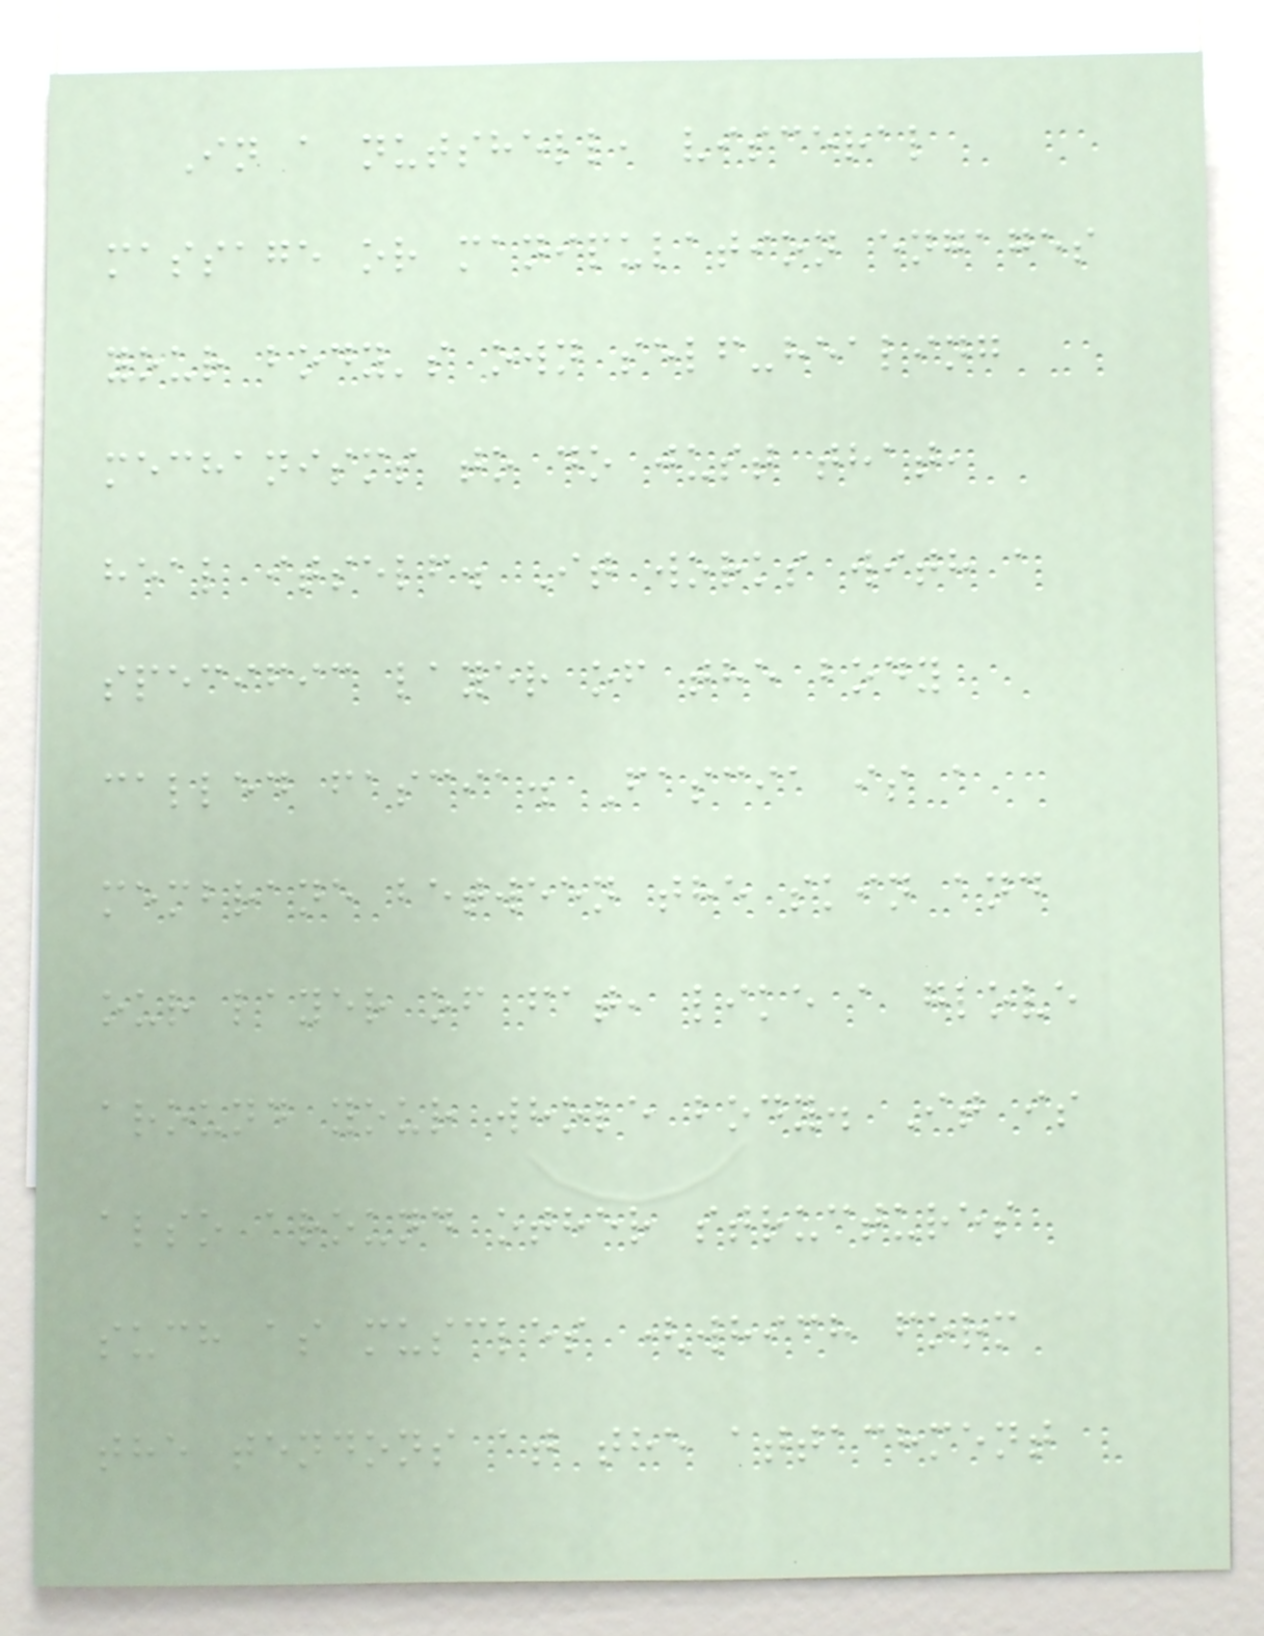In a nutshell, visceral
massage or manipulation engages
your body's own self-healing
mechanisms to do just that,
heal itself. It works with a
specific layer of the body
called fascia. Fascia is a
membrane between the skin and
our layer of fat, like a glove
around your whole body. It is
also around other structures
such as muscles (which form
the tendons at the attachment
